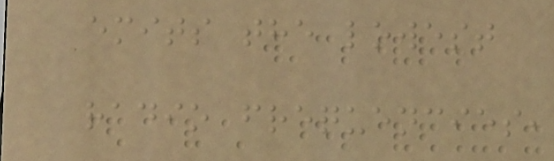emits the lowest
radio frequencies,
